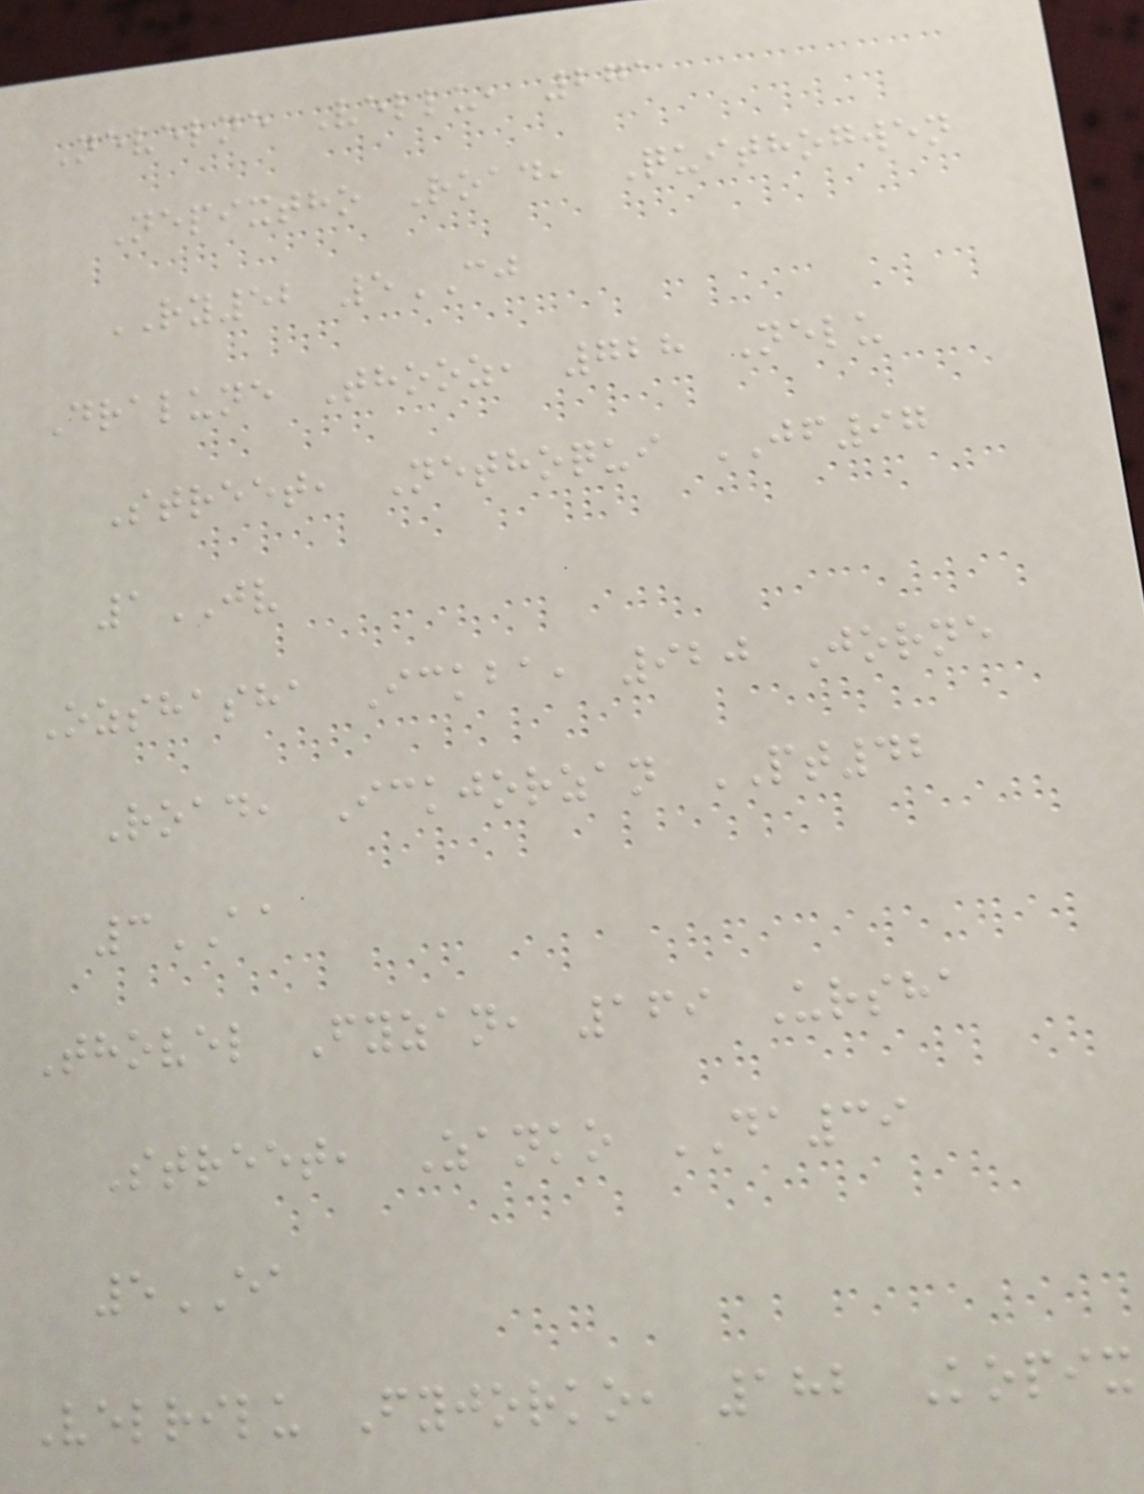Nevelne Vellu, 271
Nepixtho Road, Quithogwen
RY52 5CJ
Dralune Thooz, 728 Nelu
Street, Nethoqui JF97
1JV
Ozshasha Ickba, 920 Jorne
Road, Ickjorzan PT42
3AA
Thovel Fyzan, 169 Ursha
Street, Zanko DA39
5EA
Velrilu Fyjorko, 182 Kopix
